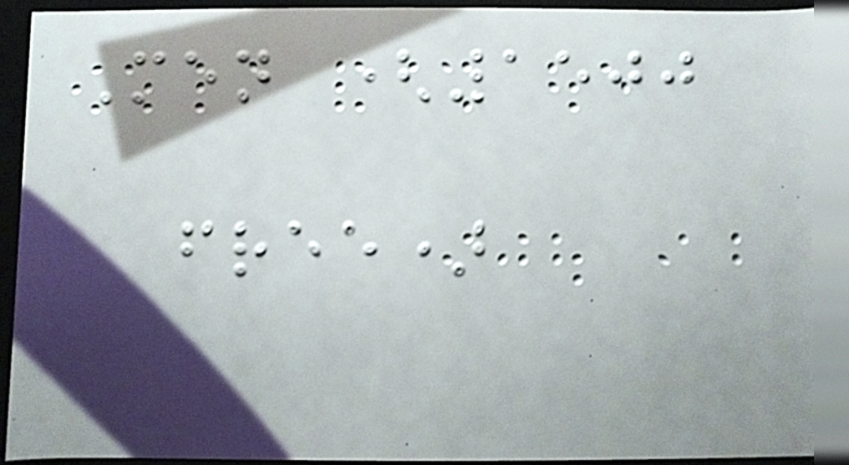Men (1500
free)
